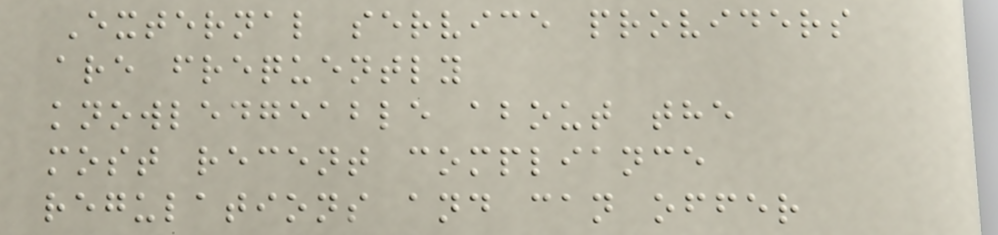External service providers
are frequently
knowledgeable about the
most recent compliance
regulations and can offer
